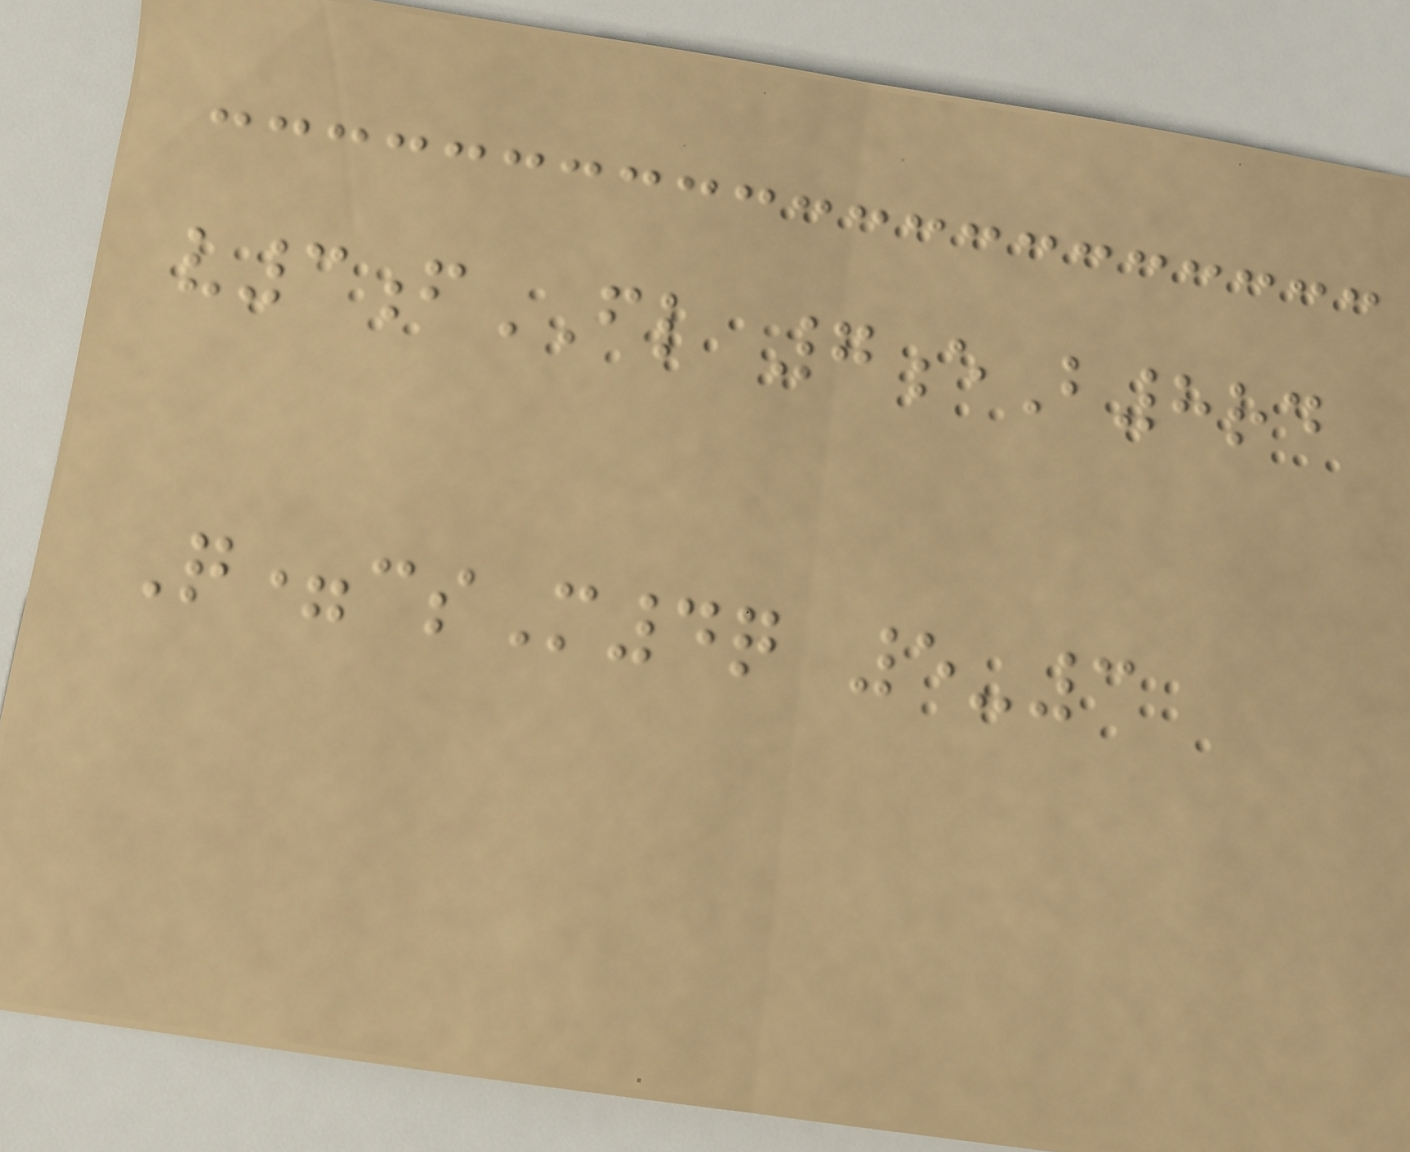v3fFL 7eB8rd
Q=csM4q 5-3
